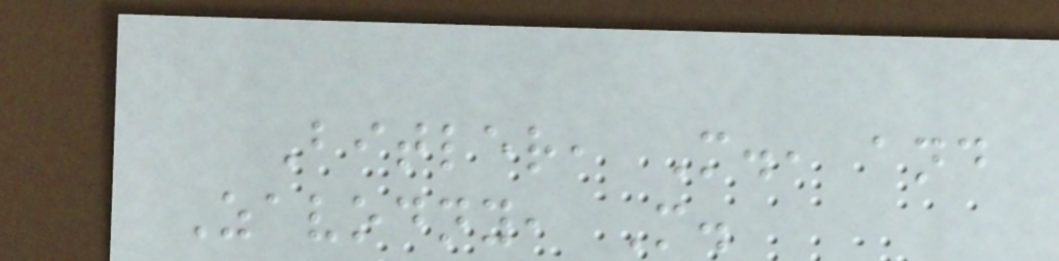Bitler, M., and
Zavodny, M.
